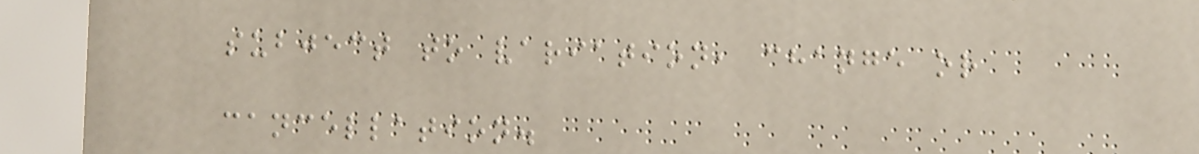subject to variation, change or
cancellation.
